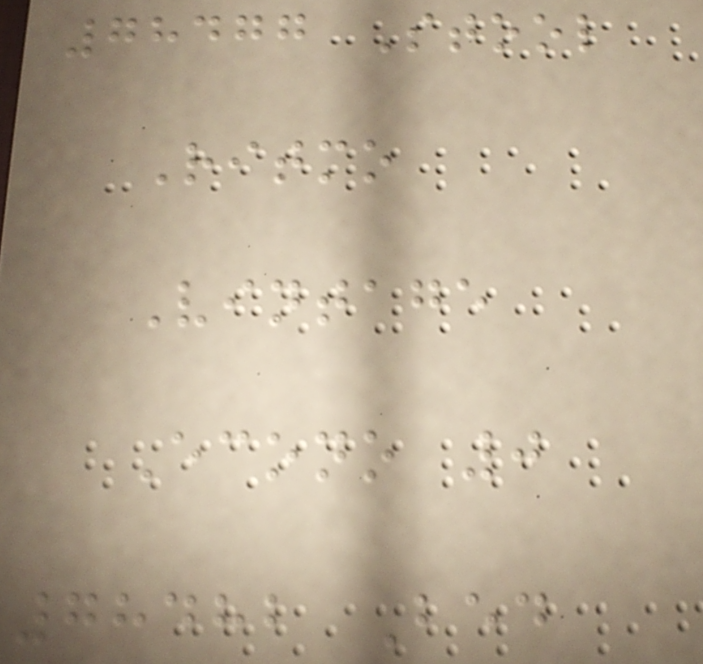78477 Stool
Ritmo
Vintage
Econo 0
78482 Bed
